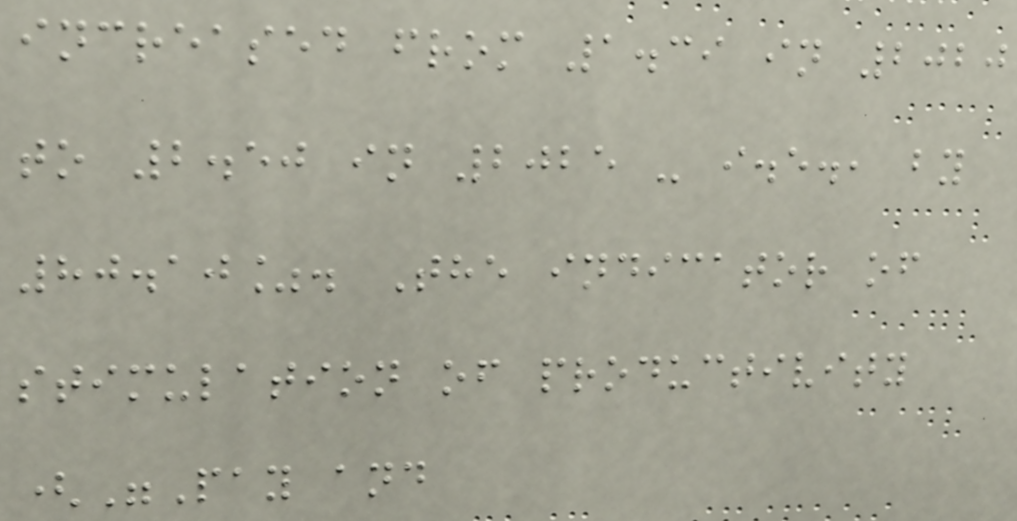increased from 1.39 in 2020
to 2.50 in 2025 - i.e., by
80.10%. The indicator of
stimulation of productivity
("Pay and
